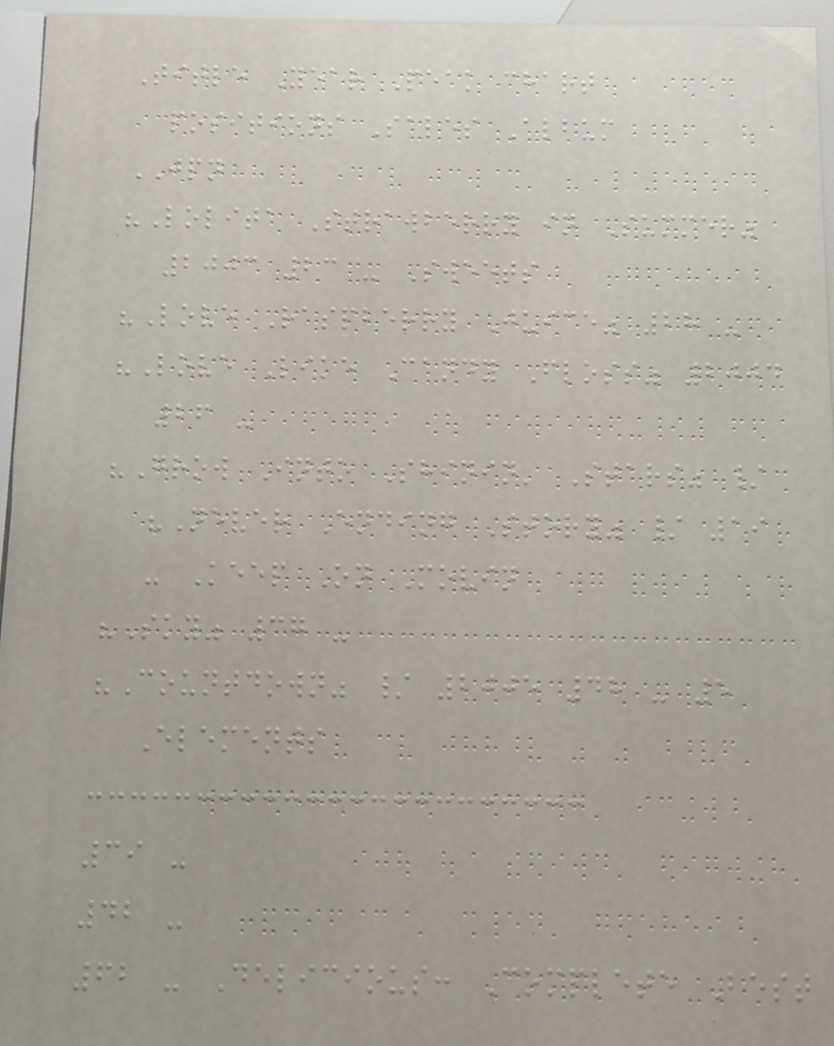Title Year Peak chart
positions Sales Album
JPN
"Lolita Strawberry in Summer"
2003 23 - Sweets
"Love Raspberry Juice" 28 -
"Love Like Candy Floss" 2004
26 -
"Grow Into Shinin' Stars" /
"Never Ending Story" / 19
- Keep On Movin
"Sky" 37 -
"Countdown" / 2005 48 - 5
Elements
39 -
42 -
62 - Delicious: Complete Best
